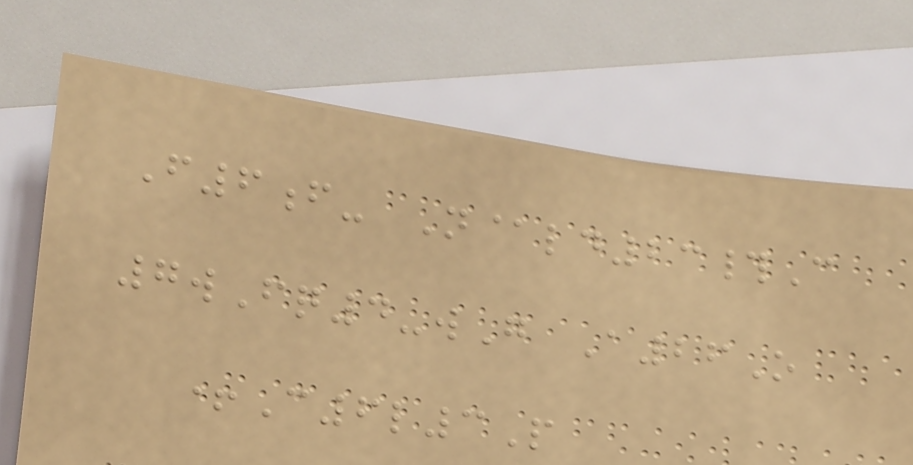F6f- N@ld23#C
7wFq4-wG A26O
+C6l3P
